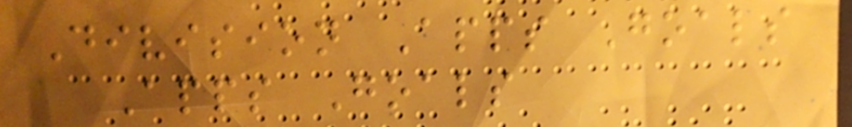Division Apps Goals
Apps Goals
